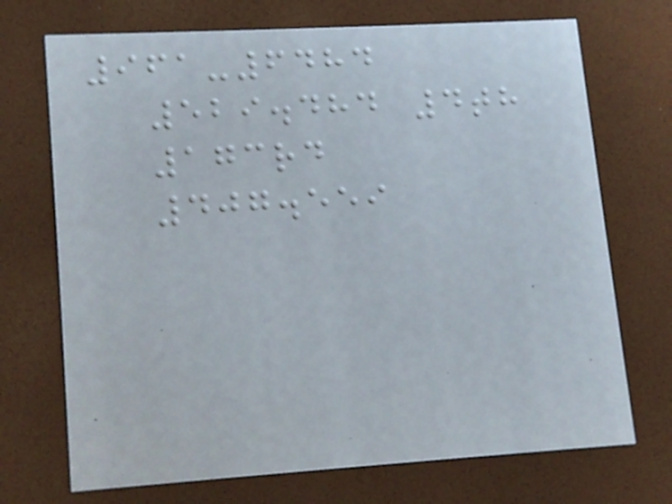961-6484
529.484 4th
173rd
407.559
